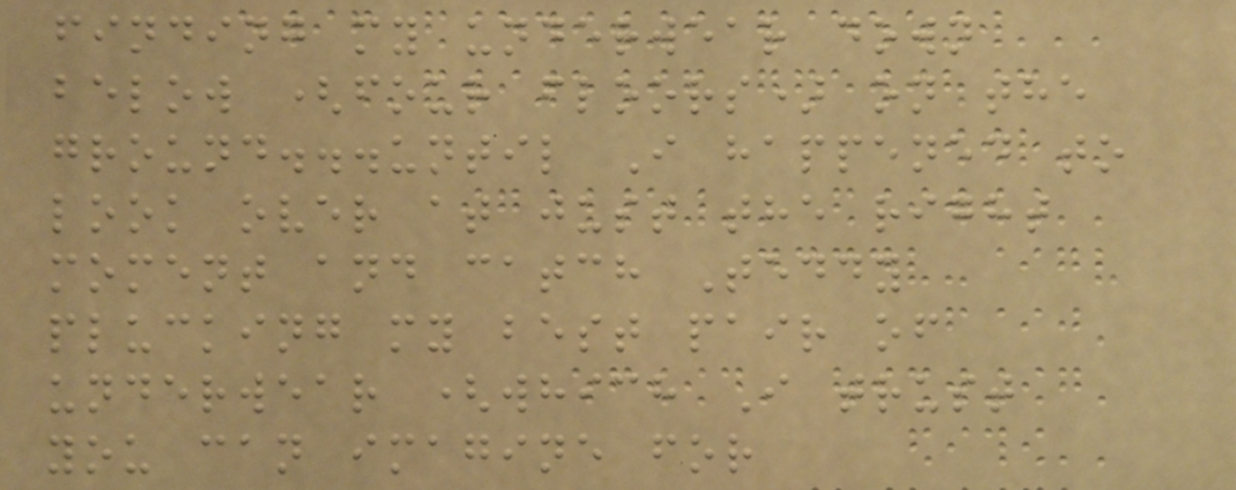finding my underwear down
below (four floors) on the
ground...until I happened to
look over at just the right
moment and catch Teddy
plucking my best pair of
underwear (which I trust
you can imagine for
